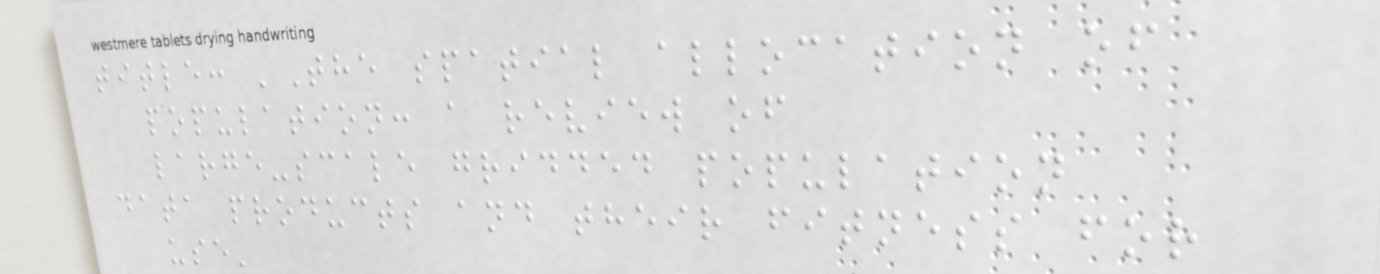title: 'The spatial allocation of
population: a review of
large-scale gridded population
data products and their fitness for
use'
